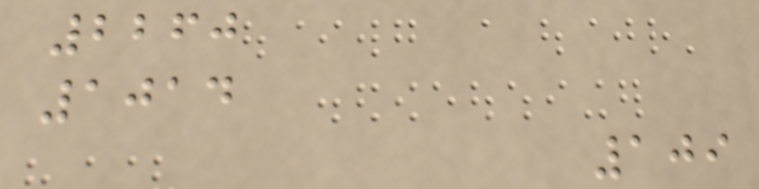2260
1014
109
